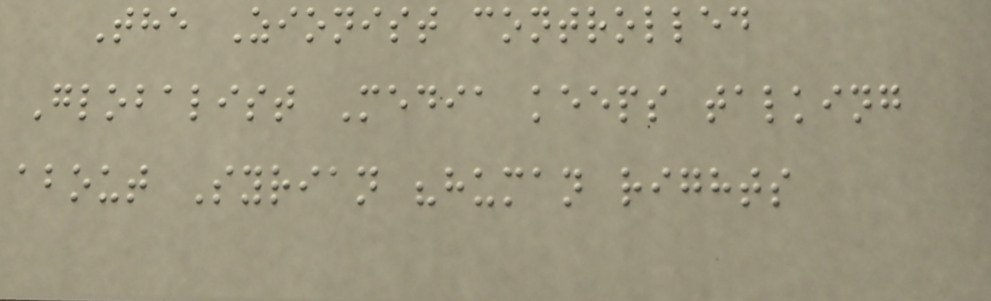The Zionist controlled
Globalist Media keeps talking
about Syrian "human rights
